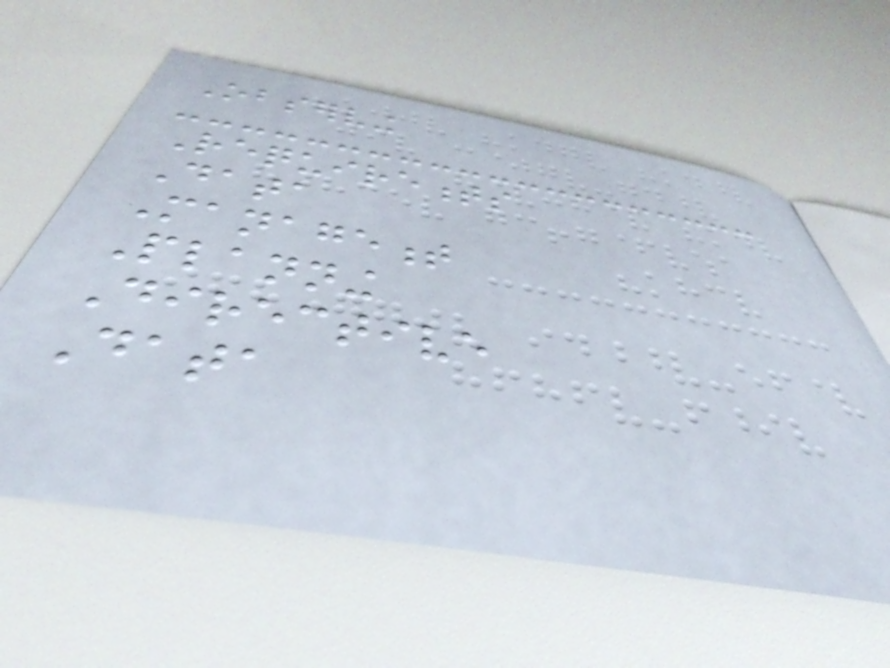Observing
Requirements
Data
Management
Planning
Directive
Data
